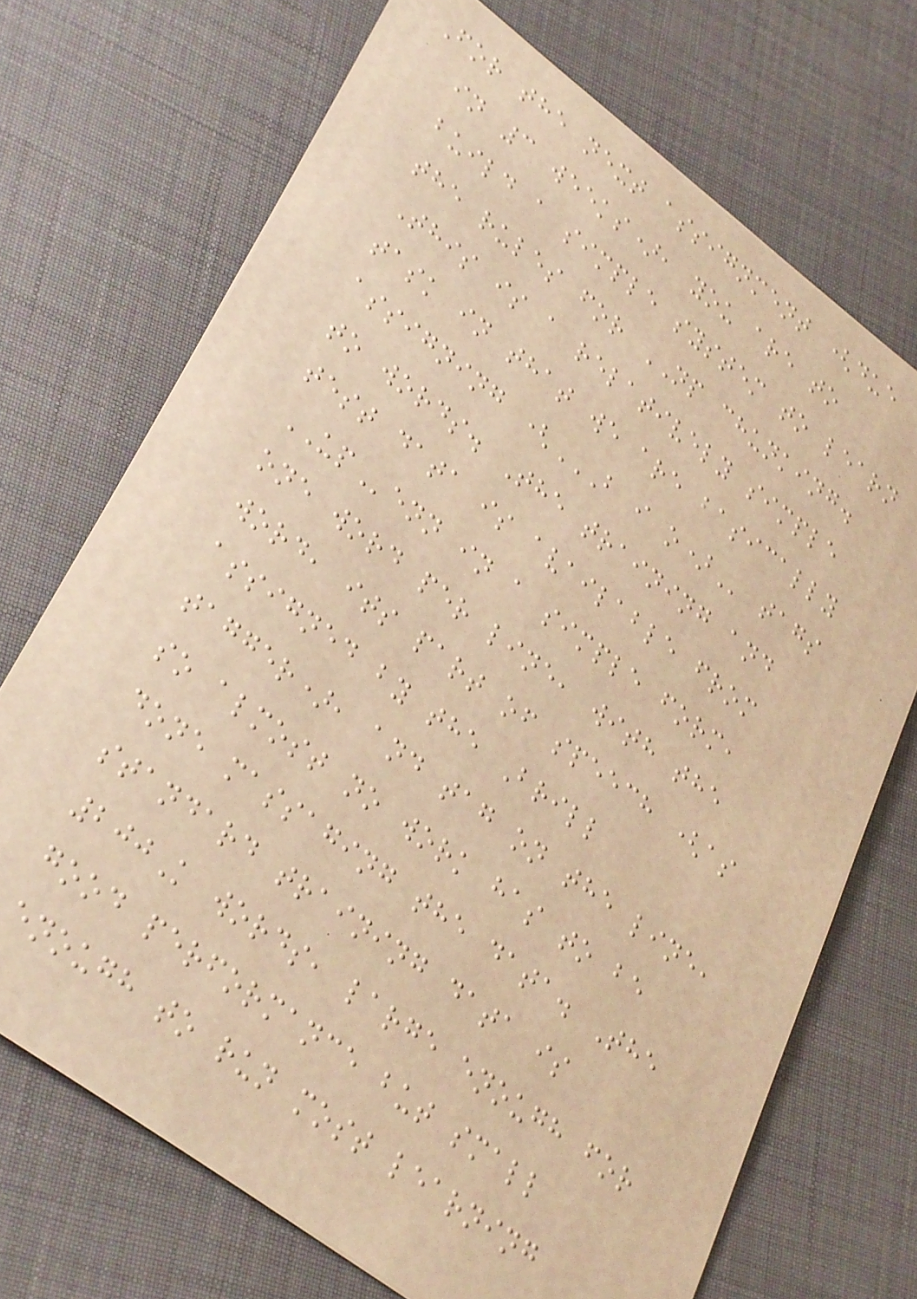For the next assignment (due
in 3 weeks), you are to
build a simple system to learn
the rules for NP chunking.
This is a relatively simple
task in that we are basically
assigning (B I O) tags
to words. The training and
test data is available from
UPenn in a simple form,
one word per line, with the
word, its part of speech (as
assigned by the Brill
tagger), and tag on the line,
so almost no work has to be
done massaging the data. The
standard training data is
200K words, large enough for
good performance but small
enough to run most learning
